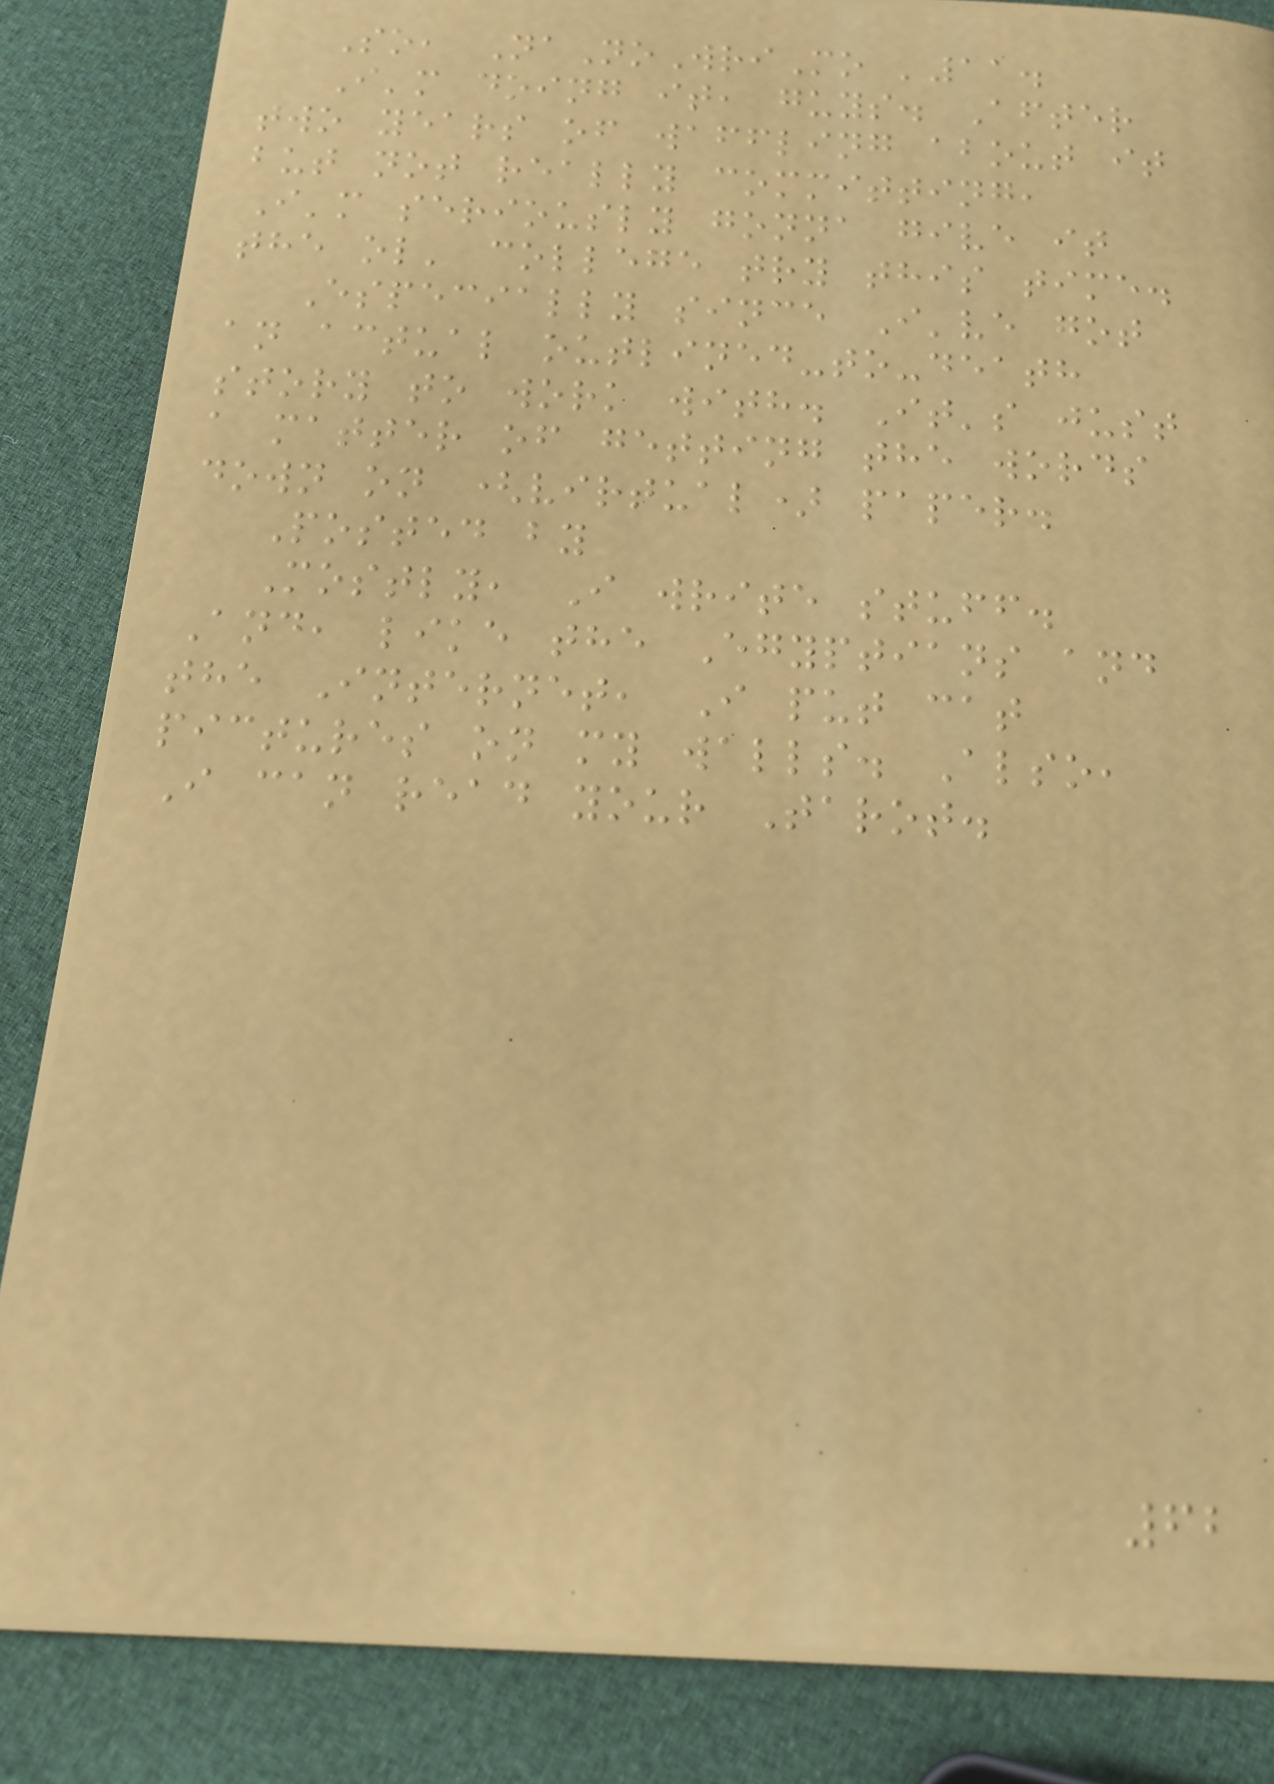So, NaNoWriMo '11.
I'm doing it, guys. After
two years of waffling about it
but not really committing,
I'm seriously gonna give it
the ol' college try this time.
Especially since I've got
an actual outlined-to-death
story to work with. It's just
a matter of getting the words
down on (virtual) paper.
Posted by
Mostly, I write stuff.
And, like the Egyptians and
the Internet, I put cat
pictures on my walls. Also,
I can read your Tarot.
62
